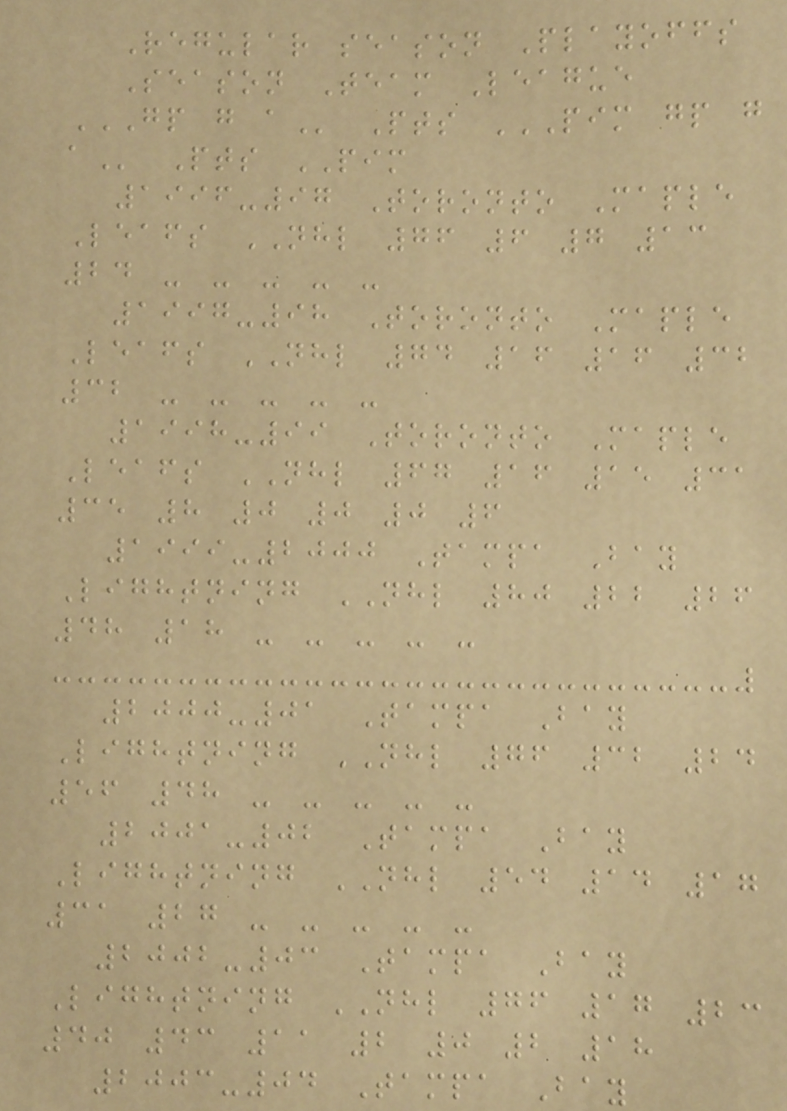Regular season Playoffs
Season Team League
GP G A Pts PIM GP G
A Pts PIM
1996-97 Toronto Maple
Leafs NHL 76 6 7 13
24 - - - - -
1997-98 Toronto Maple
Leafs NHL 74 16 16 32
32 - - - - -
1998-99 Toronto Maple
Leafs NHL 67 16 15 31
35 8 0 0 0 6
1999-2000 Tampa Bay
Lightning NHL 80 22 26
48 18 - - - - -
2000-01 Tampa Bay
Lightning NHL 76 32 24
56 48 - - - - -
2001-02 Tampa Bay
Lightning NHL 54 14 17
31 27 - - - - -
2002-03 Tampa Bay
Lightning NHL 76 17 23
40 43 11 2 0 2 18
2003-04 Tampa Bay
